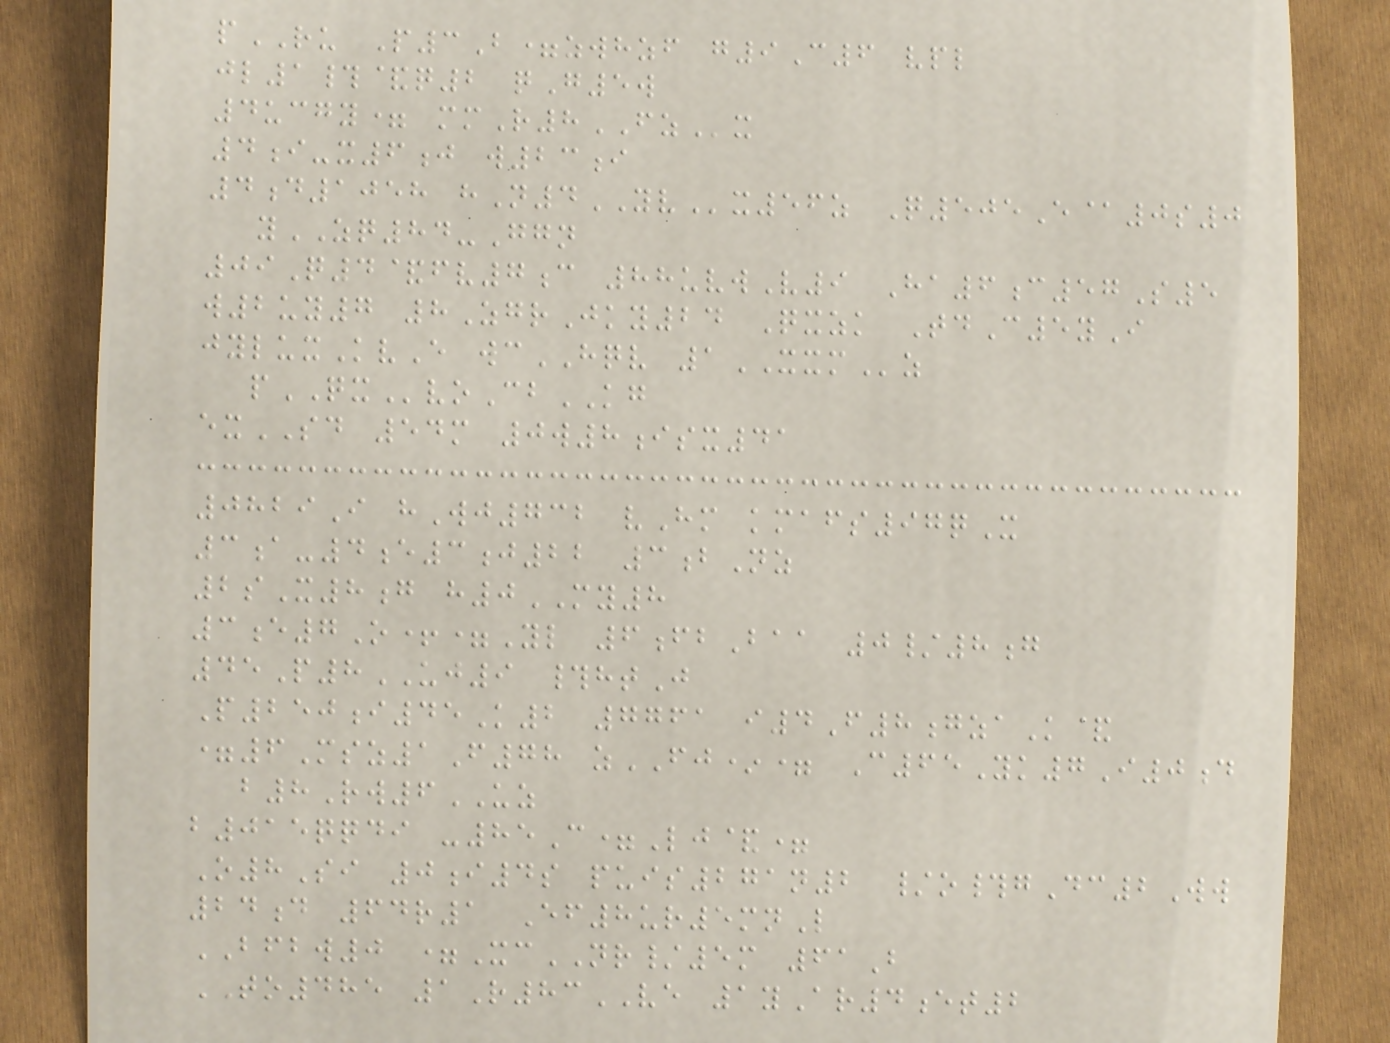pRU P3B=zwhzf g9C6 vpl
jl1#&q2 qG5w
4ucgy= mmR8FZx
4i-x6j w23i
4d1058 hN4YVx56z Q505E@0s0
yZQ84-Ggn
09Q4&fv7c 88uvwV9 Ha6c57S5
w2uy7 8ZgrJky24 Qxzk TdC5yI
jyluxKvE wcHQV 1XXMz
pQXvoCbKG
exSD 54m 0w8isx41
0829I hWj732 vHm kmafs97qX
3a-4e3j22 3bNz
2sX8g h0MY8
3e7O+=Yl 6fbBaa 0/8g
45P8UJ9 #htJ
P250i45K2 7761 i4F8gzaK&
=6Msz1F78 zFJ*= C65Yk7I0d
b8Rw6UZ
b015qqdi -85C=Lj&=
O8Si 0i4s puis271n2 /o#gDc2Ww
24d 64r1 Ef8ur5mnL
BFBW0 =XcNR/5m 61B
TO485 1R83VE 1yAr4et2
